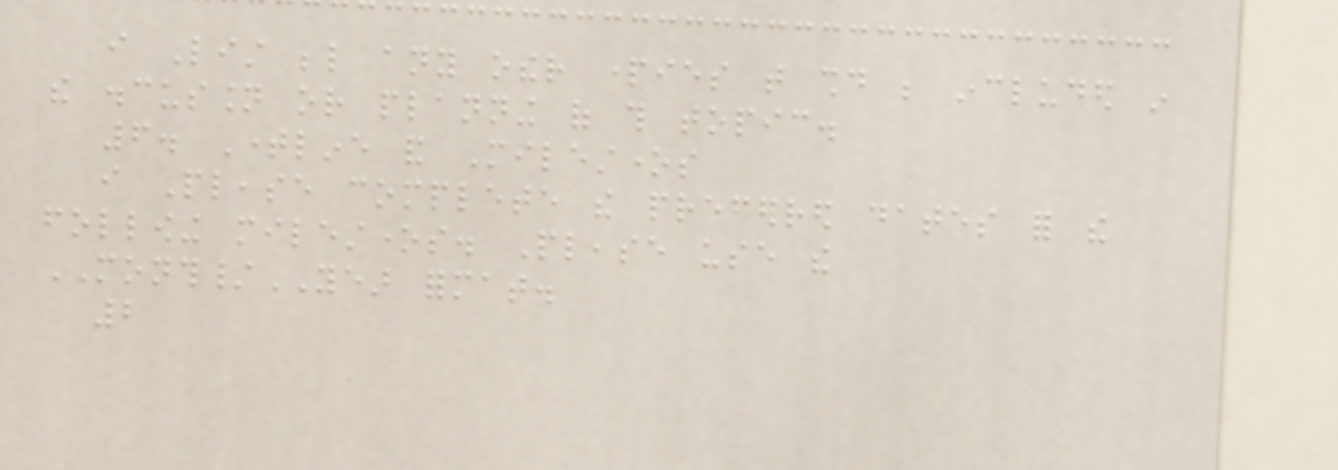i List below any other parties that should be included in
the discussion or planning of this topic.
6. Timeline and Milestones
i Please complete the preferred dates for the
following milestones. Please use the
MONTH/YEAR format.
2
